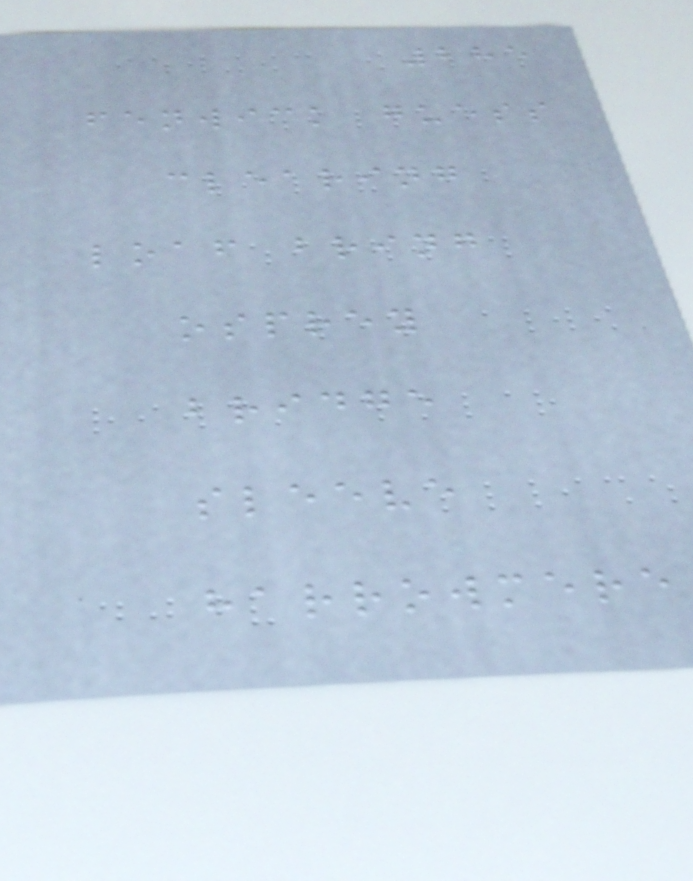285
fenwick guess
clearing
loaf bring
osprey
bridge
sleeve
harrowmere
